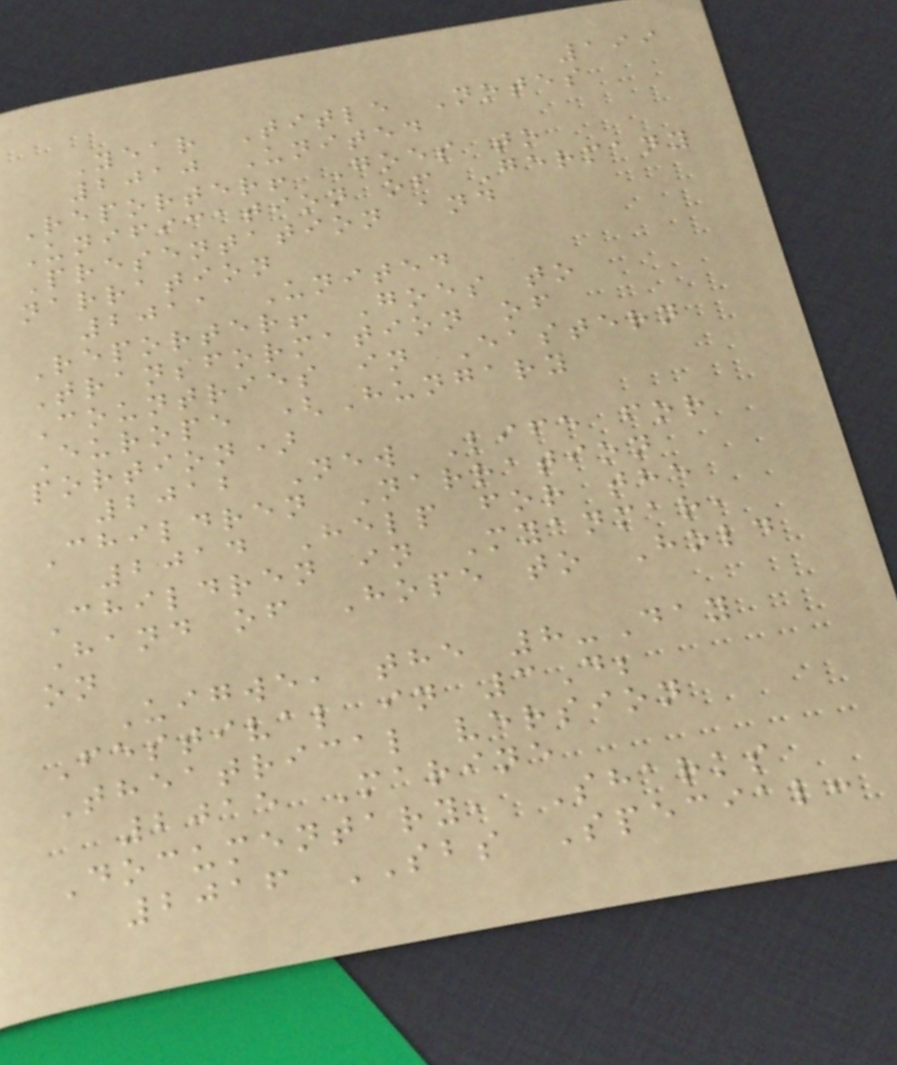199
Year Title Notes
2010 United
Reporter! Goes to
Unification of Germany
Presentation and
narration
2011 United
Reporter! Goes to
Transformation of
Countries in Eastern
Europe (Hungary
portion)
2012 New Life for
Children Narration
2014 Help for the
Children in Myanmar,
Hand of Hope to Hold
on
Uigwe, the 8-Day
Festival in 3D;
Theatrical version
2015 Marine
Documentary, Sharks
2016 SBS Special:
